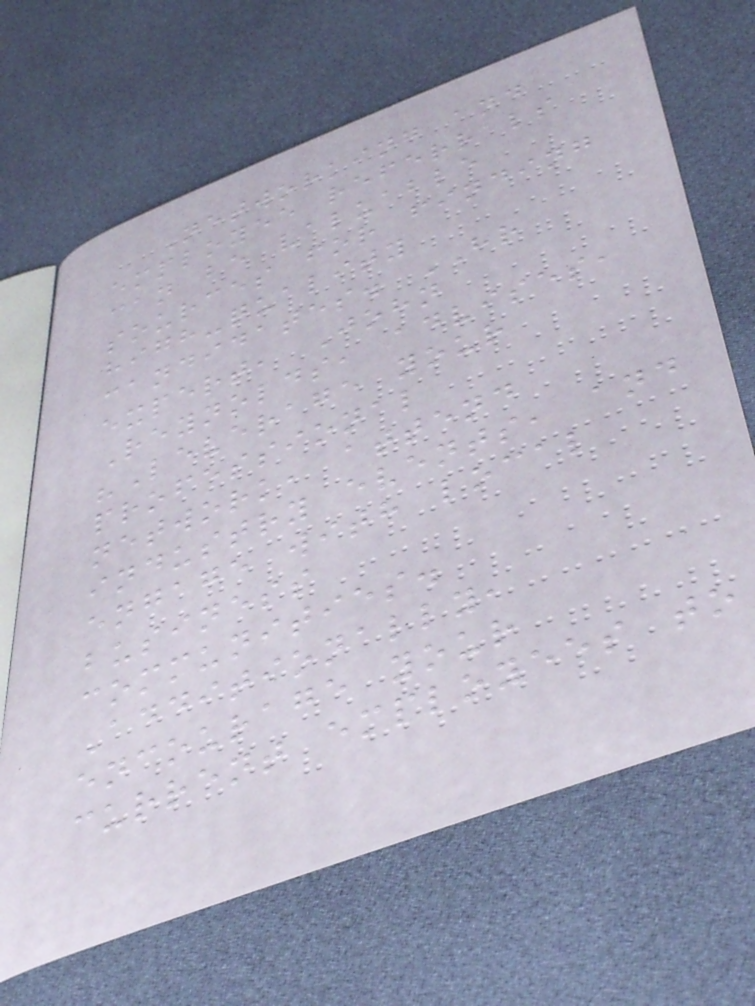Networking and
employee referrals
can be valuable
sources for finding
high-quality
candidates. HR
expert, John
Reynolds, advises,
"Leverage your
professional
network, attend
industry events, and
engage with local
business
communities.
Additionally,
encourage your
current employees to
